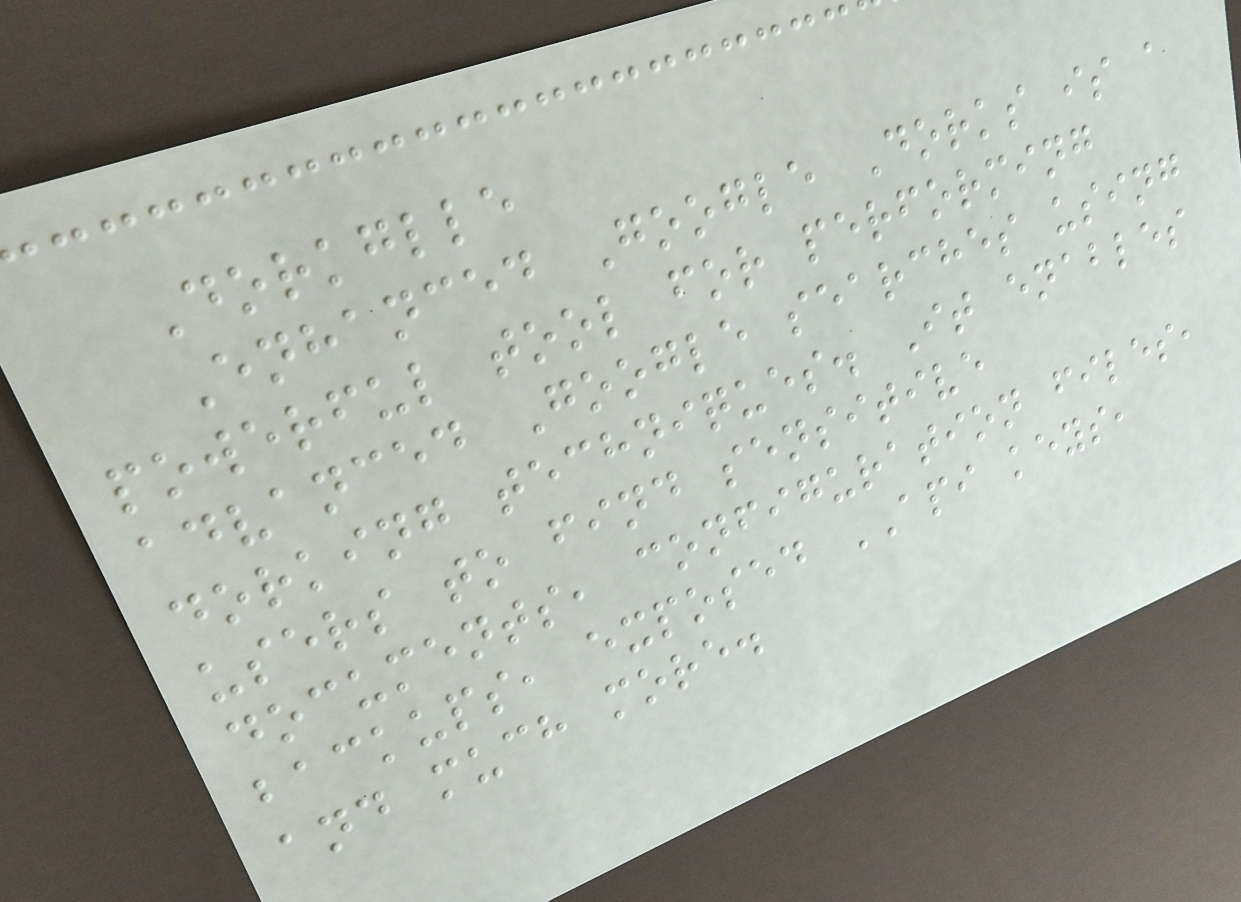Dorkglle
Enhanced Google Dorks is a
powerful tool for performing
advanced Google searches using
dorking techniques. It enables
users to find sensitive
documents, configuration files,
backups, exposed API keys,
and much more.
